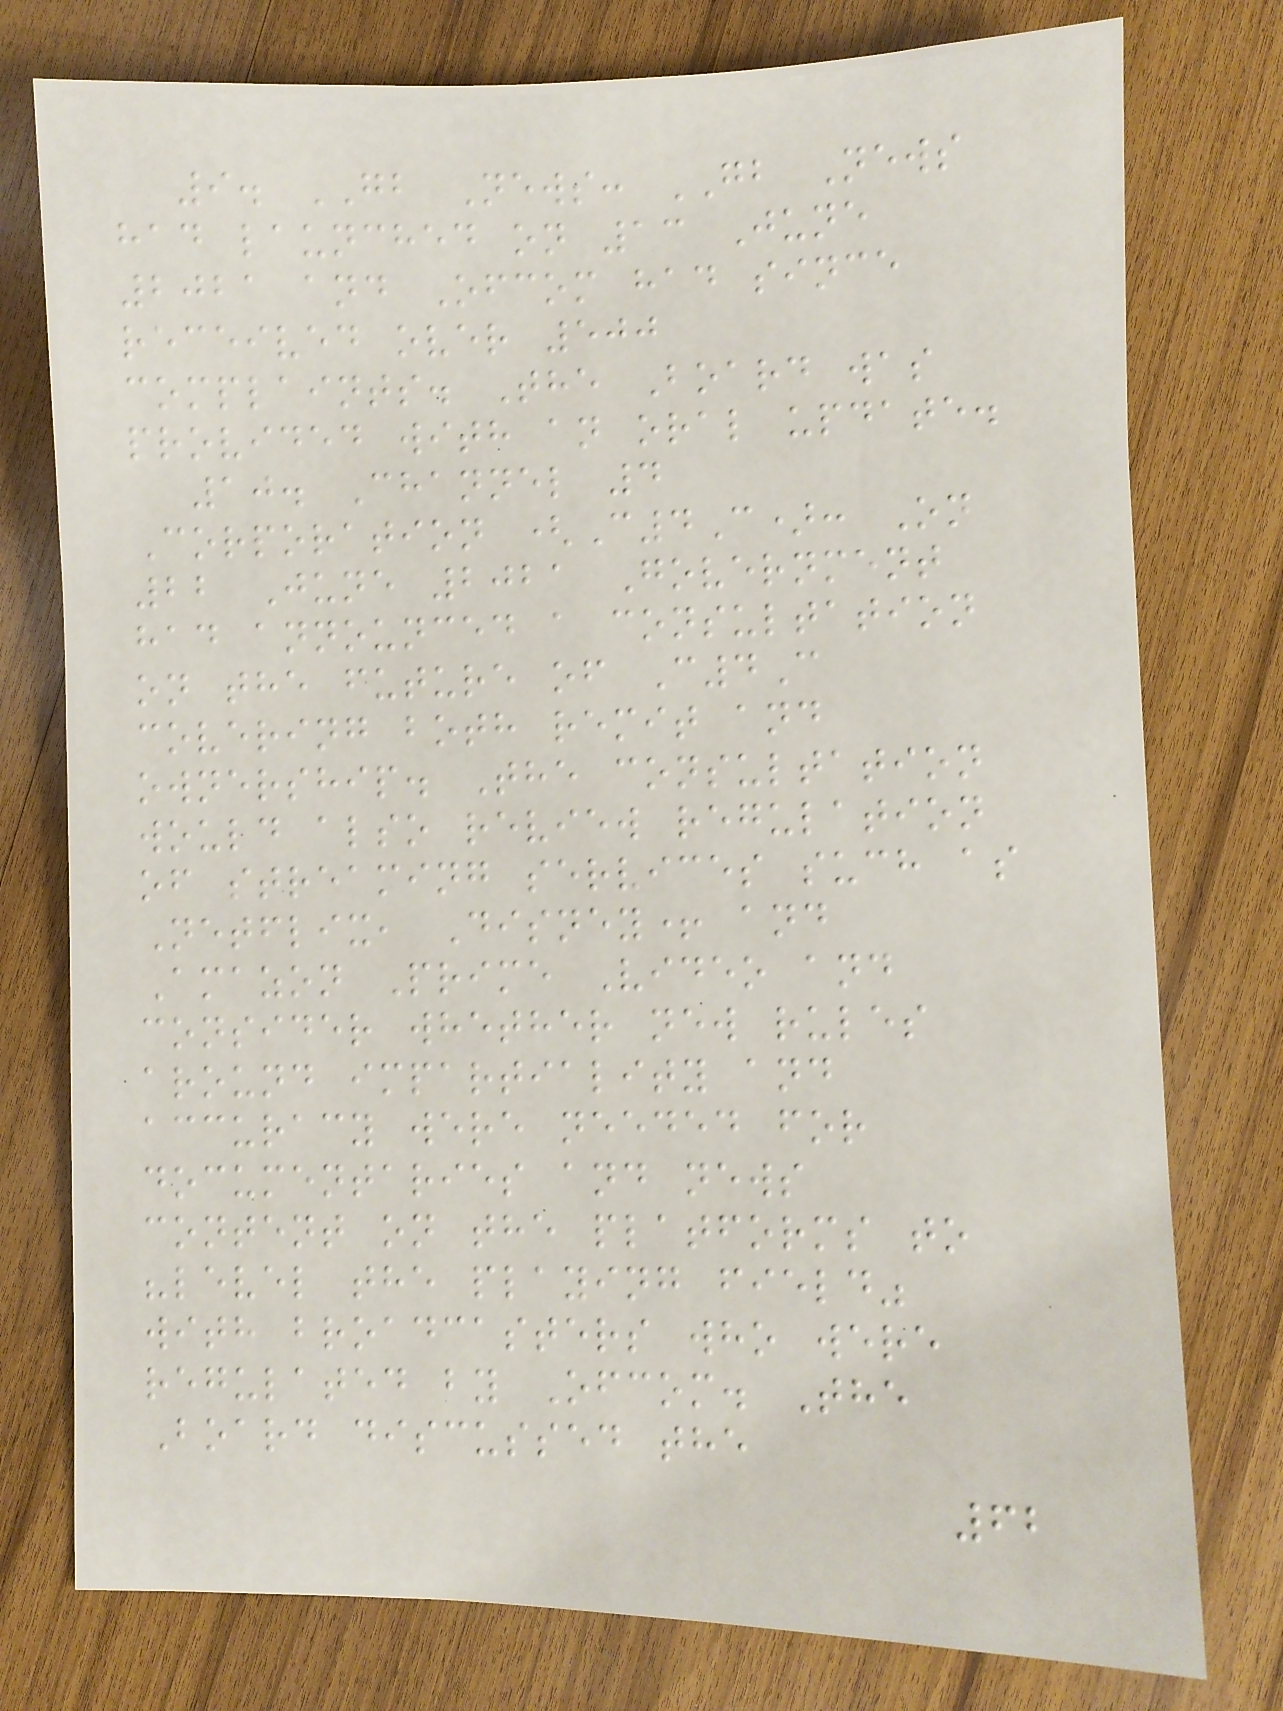9. GB News: GB News
had launched on 13 June
2021 and Ofcom had since
received over 500
complaints. The Board was
provided with an oral update.
10. Channel 4
Corporation (C4C): On
22 June 2021 Government
had announced a consultation
on the future of C4C
covering both remit and
ownership. The consultation
would also review regulation
of streaming services such as
Netflix, Disney+ and
Amazon Prime Video and
consider whether new rules
around impartiality and
accuracy were needed for
documentaries and news
content on the platforms to
"level the playing field"
with broadcasters who were
regulated by Ofcom. The
Board discussed the
62
